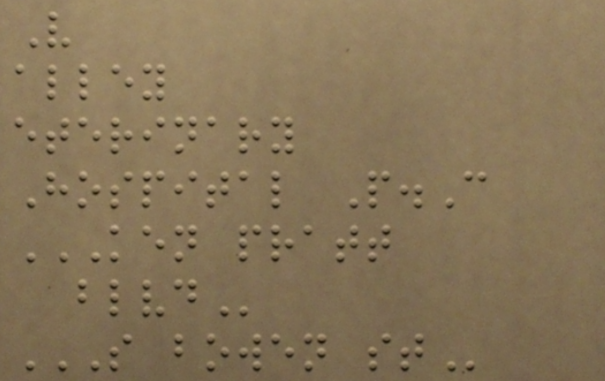V
alley
eterinary
Hospital P.C
KEN PRATT
BLVD
S BOWEN ST
